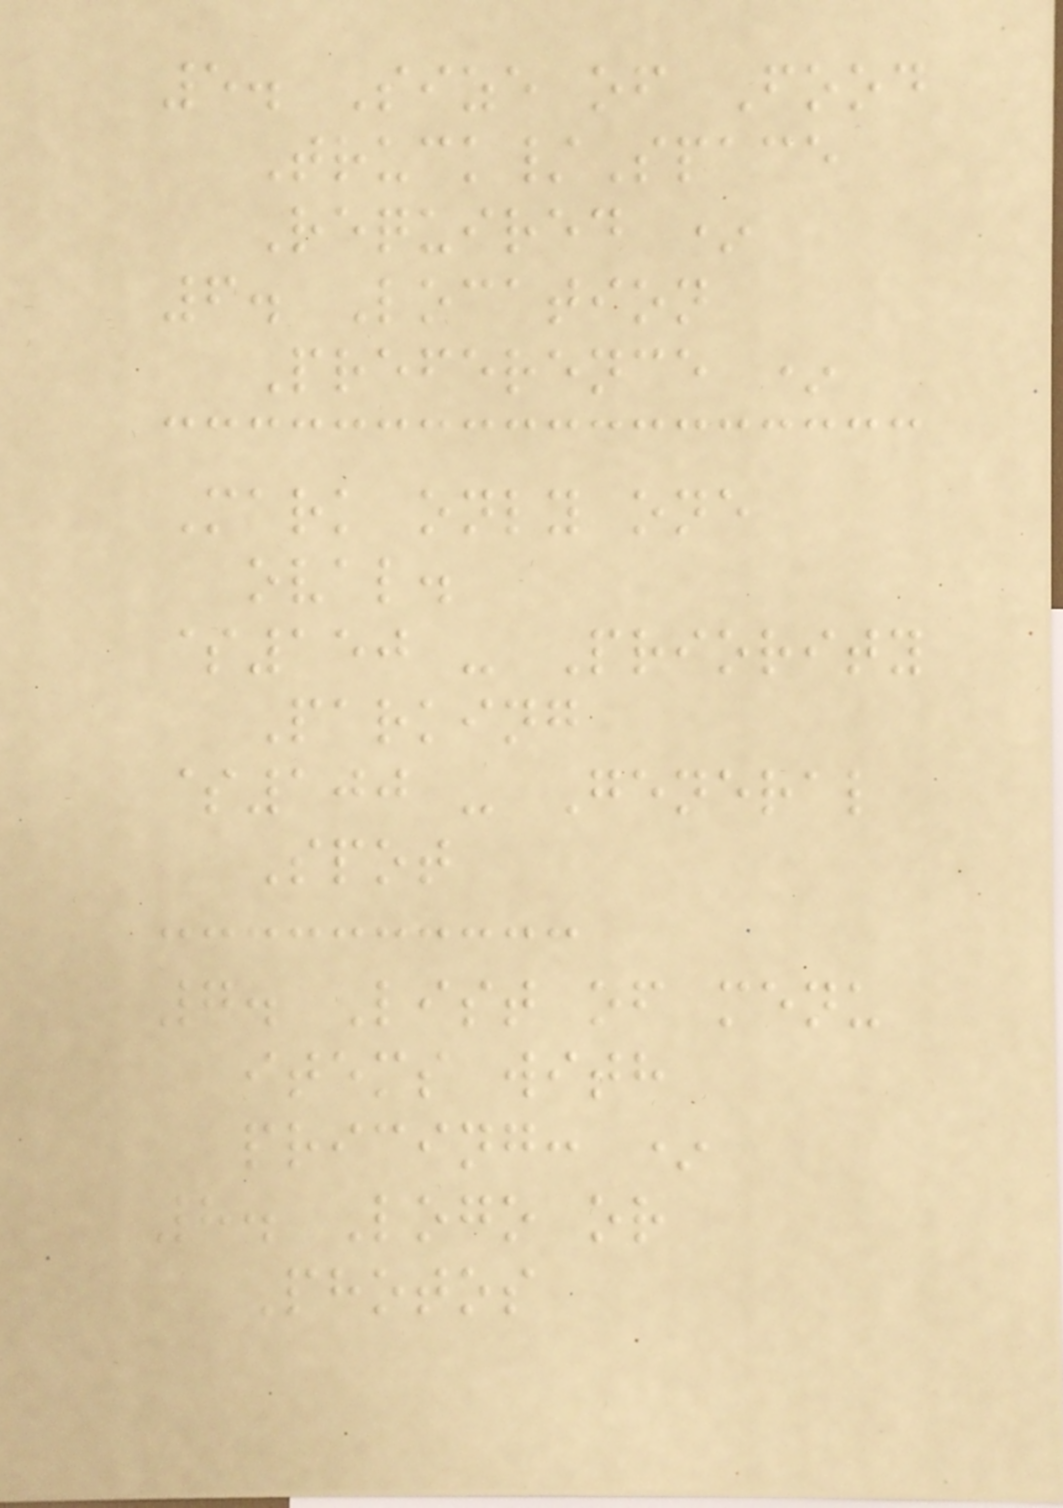5. Size of Food
Truck/Space
Required *
6. Location
Preference *
Mark only one
oval.
$150 - Priority
Parking
$100 - General
Spot
7. List of menu
items with
pricing: *
8. Logo or
Photos
